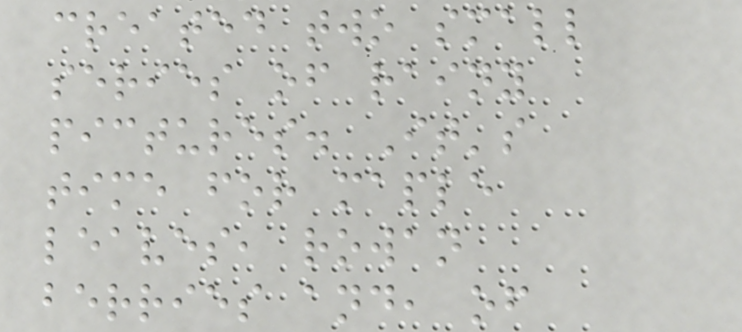created two small
series of rainy
pictures. It's
time for maple
leaves, rowan
berries and, of
